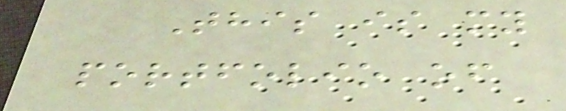This is my
portfolio of
